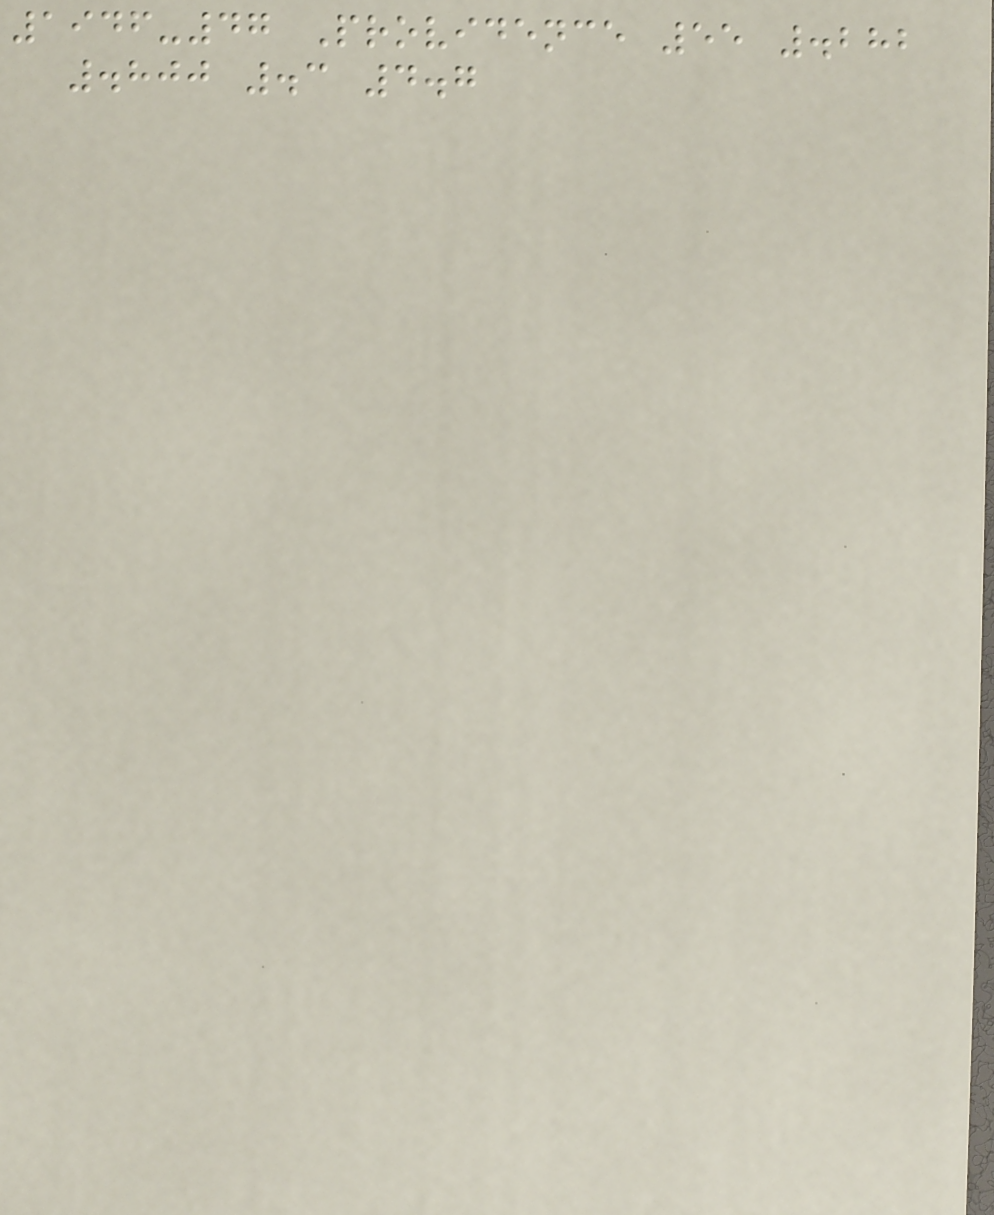1946-47 Providence 55 .282
.800 .3 4.7
